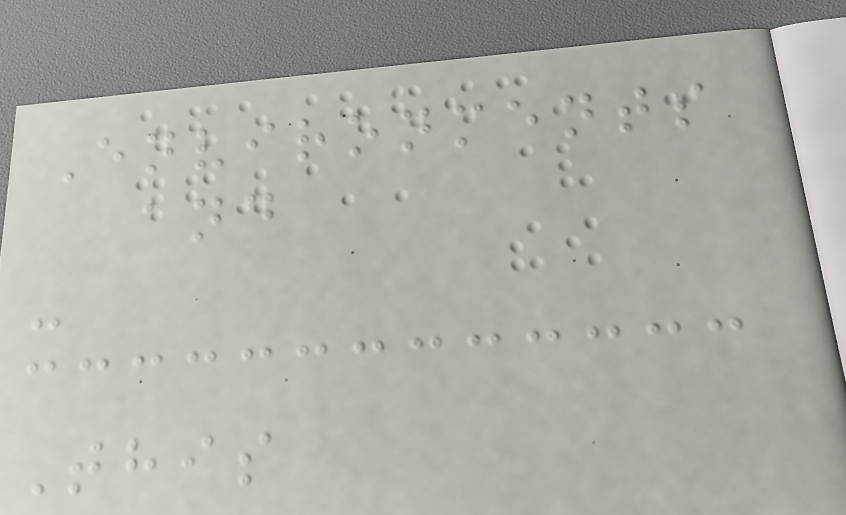Environments
and
-
This
